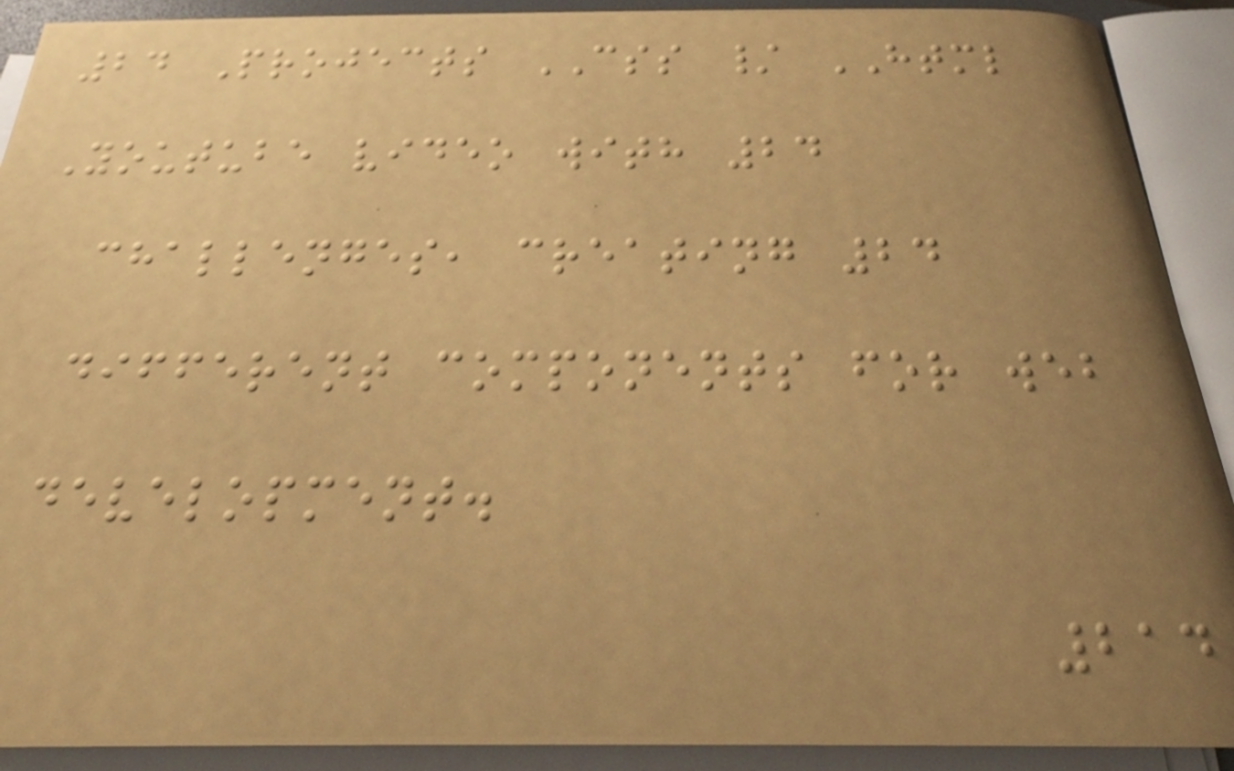24 Projects CSS / HTML
Youtube video with 24
challenges, creating 24
different components for web
development.
214
